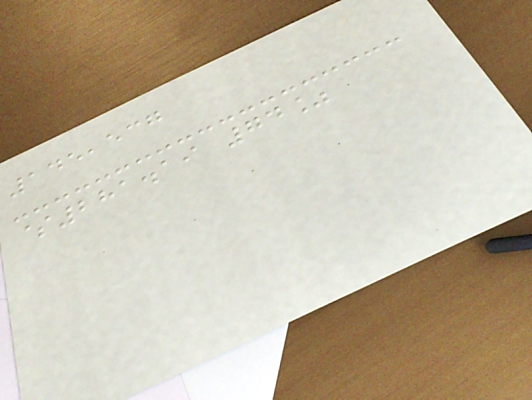145,537
$281.19 74%
